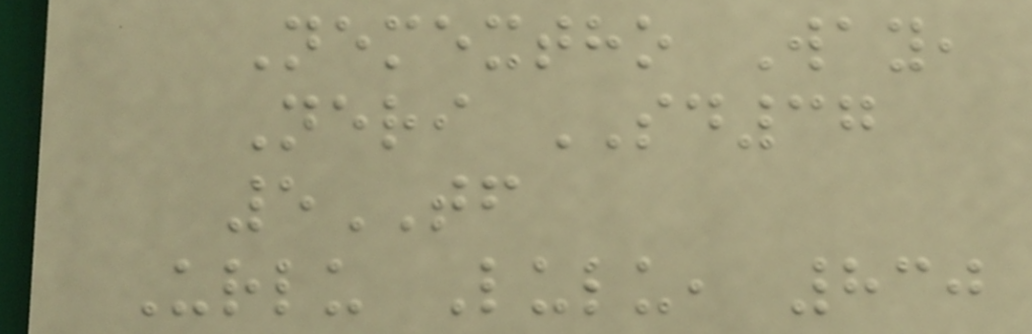Nemextho Way,
Neri SD37
5TF
Urlu Lulu, 830
